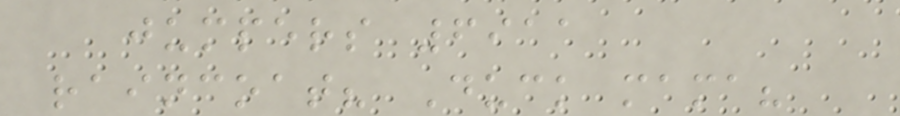jumpers 6911
raincoat? Duck mama?
